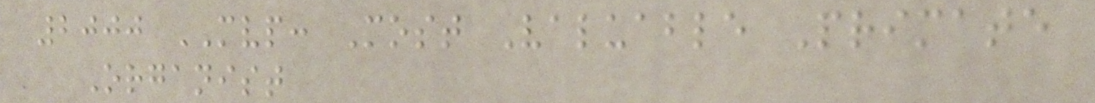2000 MVP: Most Valuable Primate
Organist
